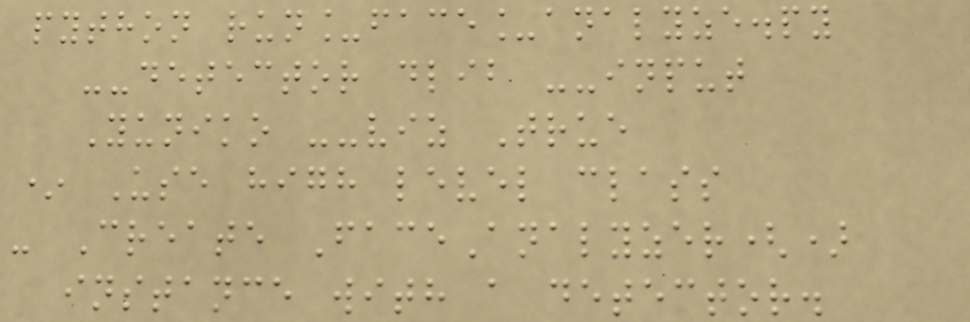python run_face_analyze.py
--detector dlib --input
Yuniko --viz True
* Use high level class
- Create FaceAnalyzer()
instance with a detector.
